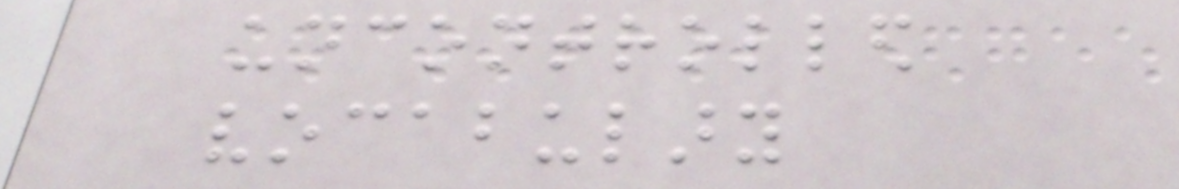uncontrolled
vocabulary
